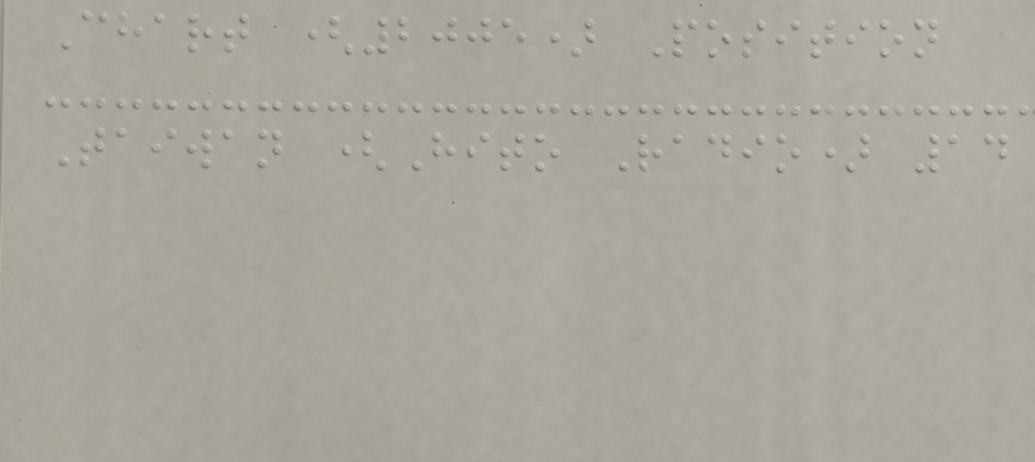Chart (2005) Position
Taiwan (Hito Radio) 14
